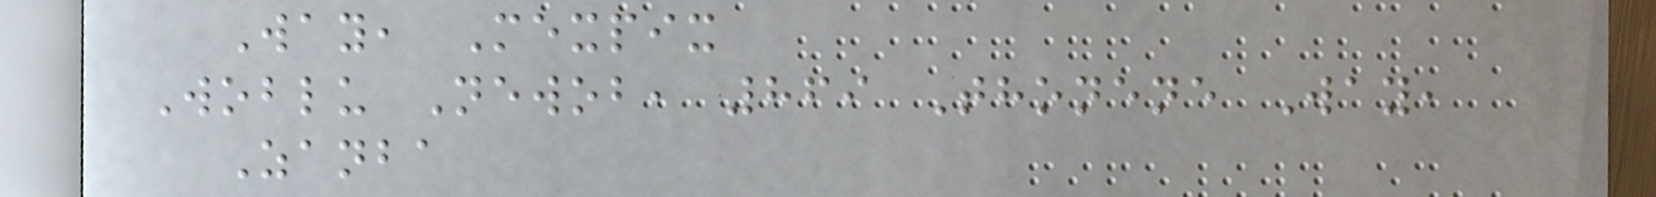Way, Mexpix
Woblu Newob, 869 Thonene Way,
Zanba
